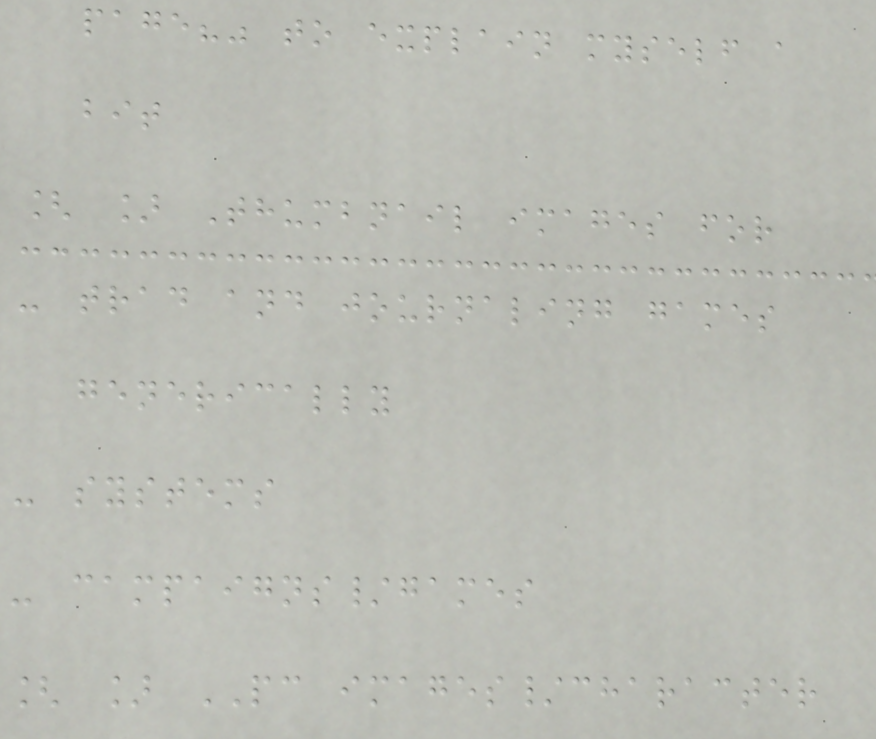page?" to explain myself a
bit
[ ] Thumbnail images for
- trad and journaling games
generically
- systems
- campaigns/games
[ ] PC images/character
